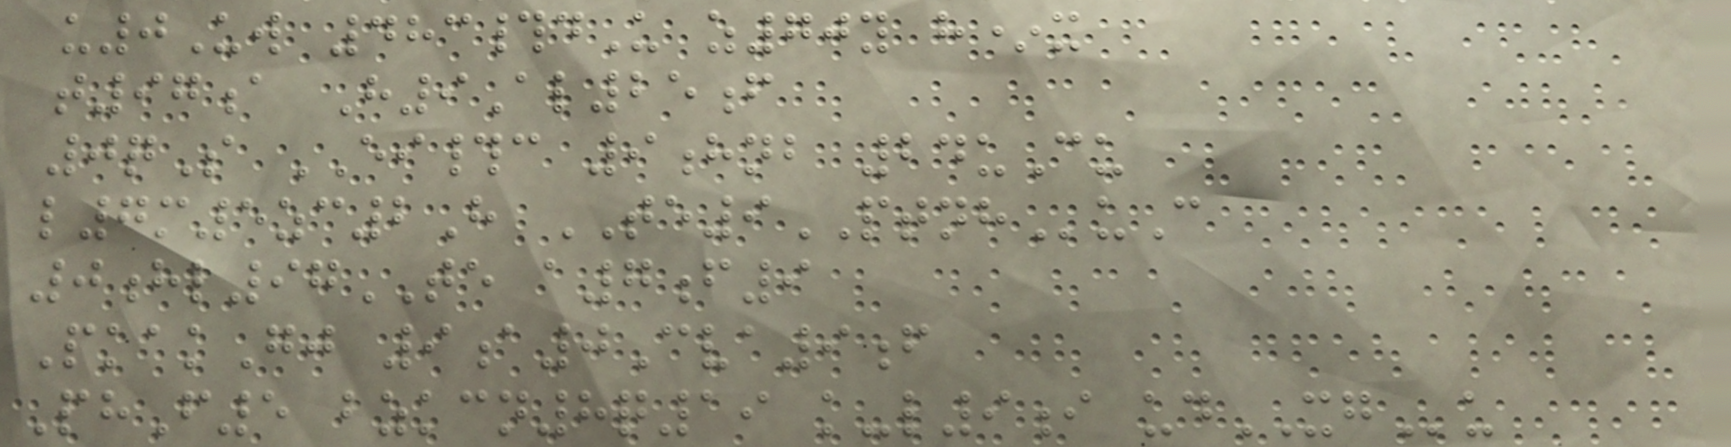u0Uw 483#dU z70y h*x
t97a H9Al25f
0qS EI#c 9hnb 24uCu
l7m5zc2H TE9PTNHuC
0hl97TE a7f9
PkakGj 9a0Cva9f
PhF5 bzkcn8q19 k-l9i udXGu
